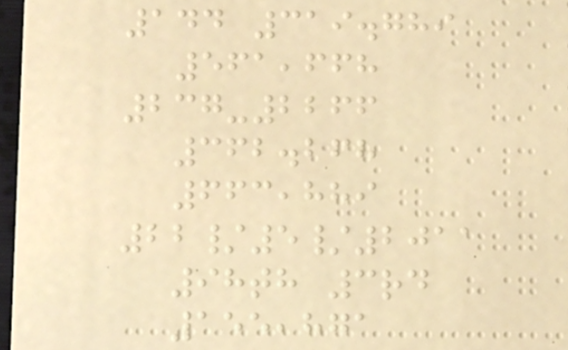144 319.789
561,668
237-2266
362.268
663,889
22/5/2011
98th 3rd
155,871
